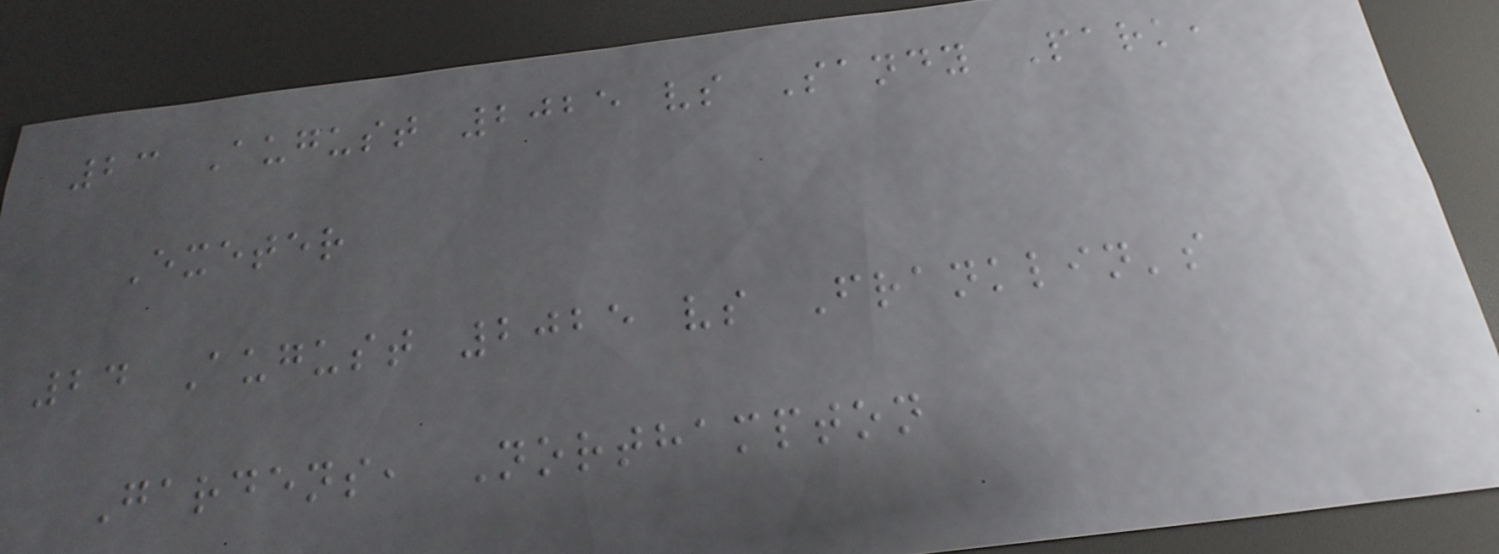23 August 2025 vs Sandy Park,
Exeter
24 August 2025 vs Franklin's
Gardens, Northampton
